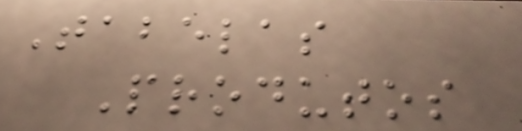Tabelas
Produtos
